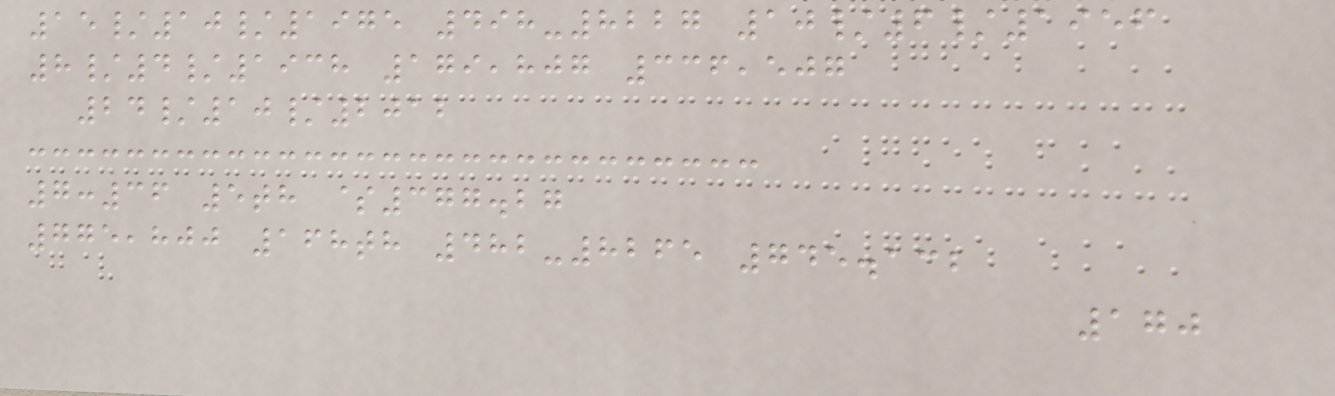15/10/1975 498-8227 10/6/1956
8/4/1938 179,807 336,507
24/10/2012
7:36 5th $377.27
775,800 168th 482-8265 745.132
170
